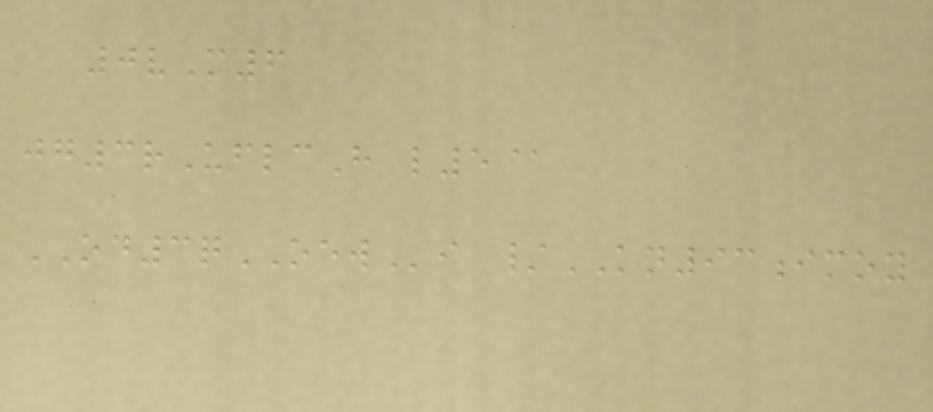0vM6
jg3rUflcH l5@
OD3qOEWi /KN93imoy
